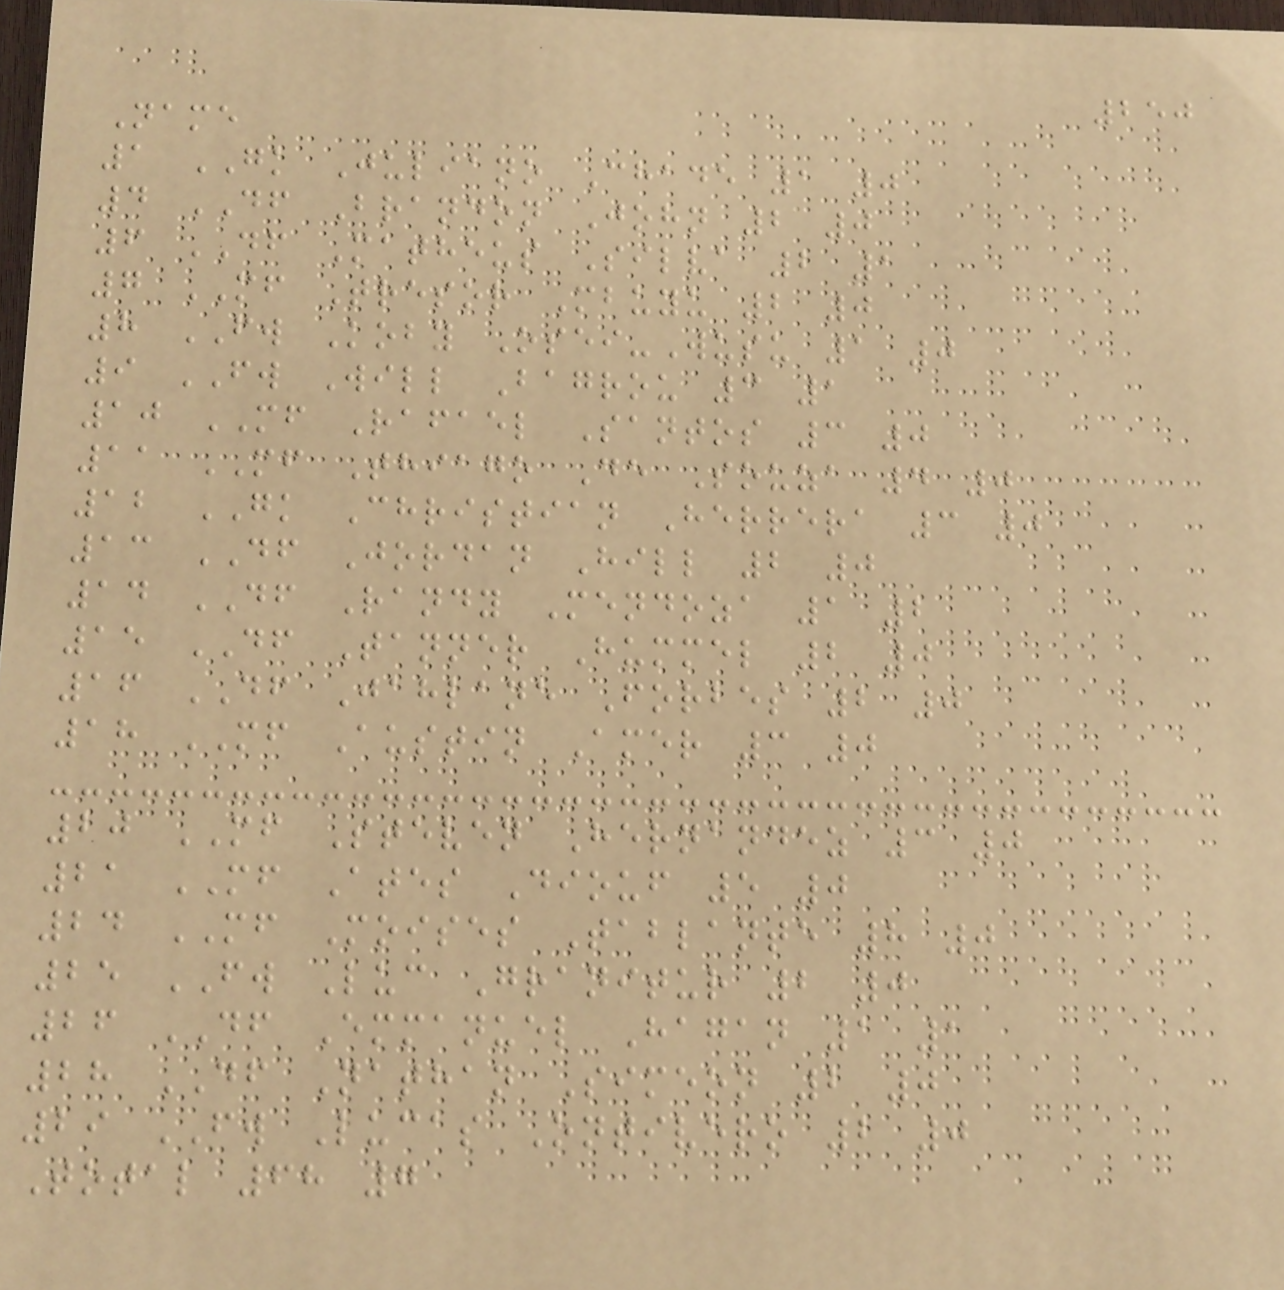250
Name
1 GK Juliano Chade 1 0
4 DF Brandon John 2 0
6 DF Matheus Silva 2 1
7 MF Tresor Mbuyu 2 0
8 FW Koby Osei-Wusu 1 0
9 FW Will Bagrou 3 1
10 MF Rafael Santos 3 0
11 MF Thiago De Souza 4 0
12 GK Christian Herrera 3 0
13 DF Jordan Hill 2 0
14 DF Randy Mendoza 1 2
15 DF Tanner Hummel 2 0
16 DF Jahlane Forbes 2 0
18 MF Austin Amer 3 0
20 MF Steven Hernandez 3 0
21 MF Ates Diouf 5 0
24 MF Moises Tablante 8 0
25 FW Luc Granitur 2 0
26 DF Emmanuel Hagan 1 1
28 DF Nathan Simeon 2 0
29 FW Lucas Ontivero 2 0
Total 68 7
